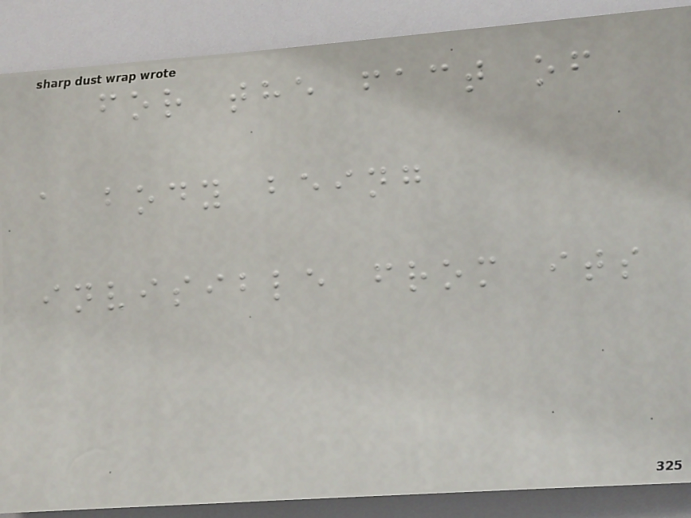for the fact of
a body being
invisible from its
